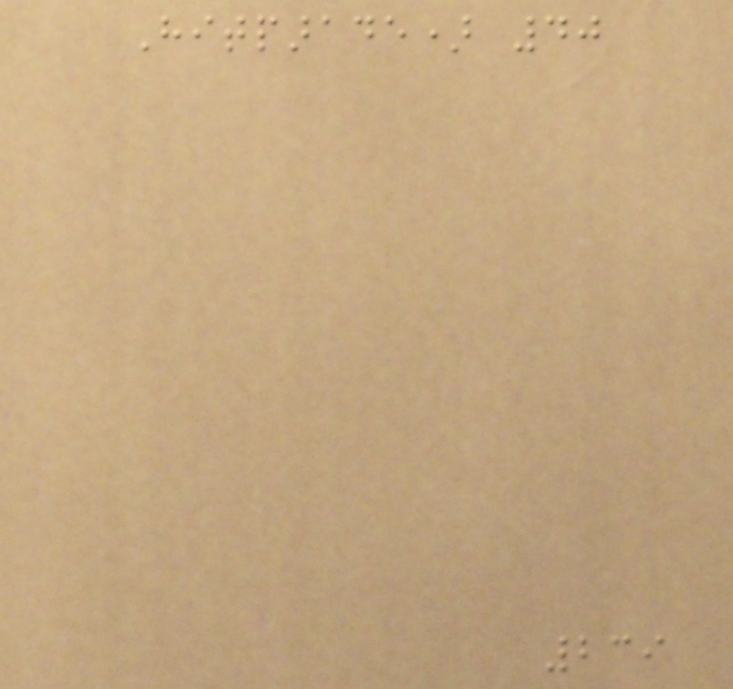Hitparade) 40
239
